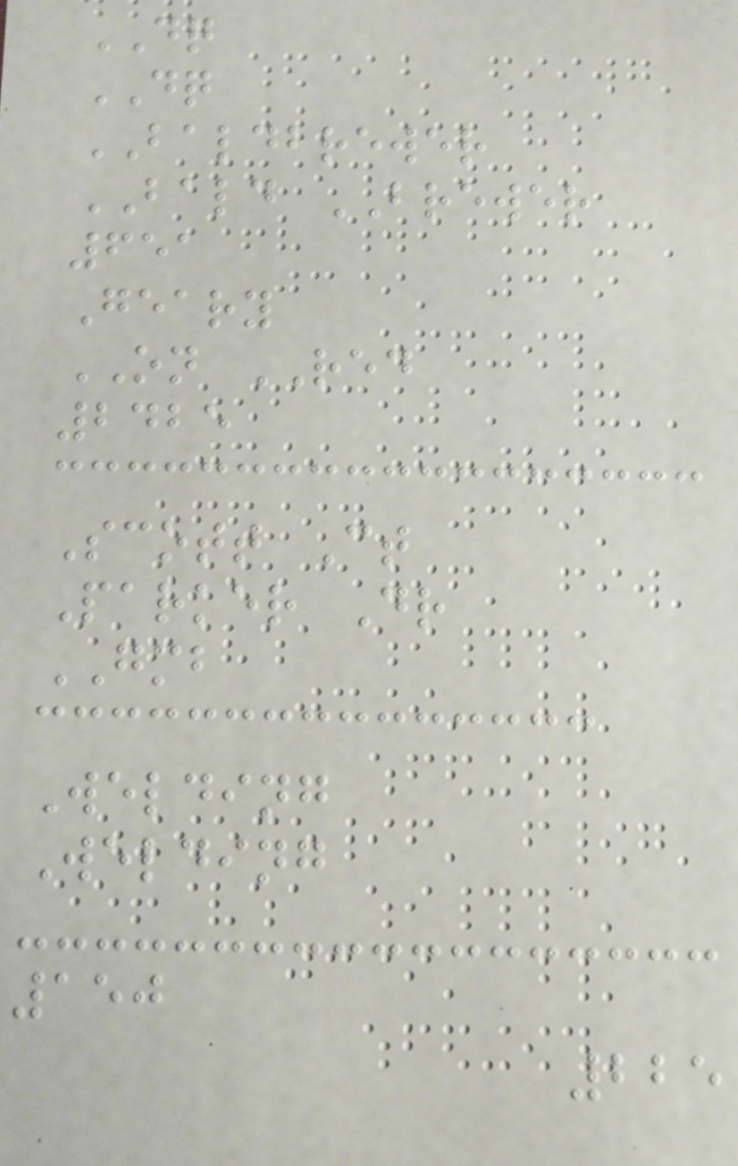DQ
DQ
BALDBREWER
BALD BREWER
651
Geary
ON RED
2425
Scott Ct
Parker Dr
GMB
Welding
Welding
150
225
